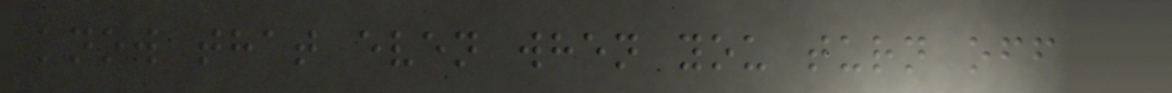know that even when you turn off
